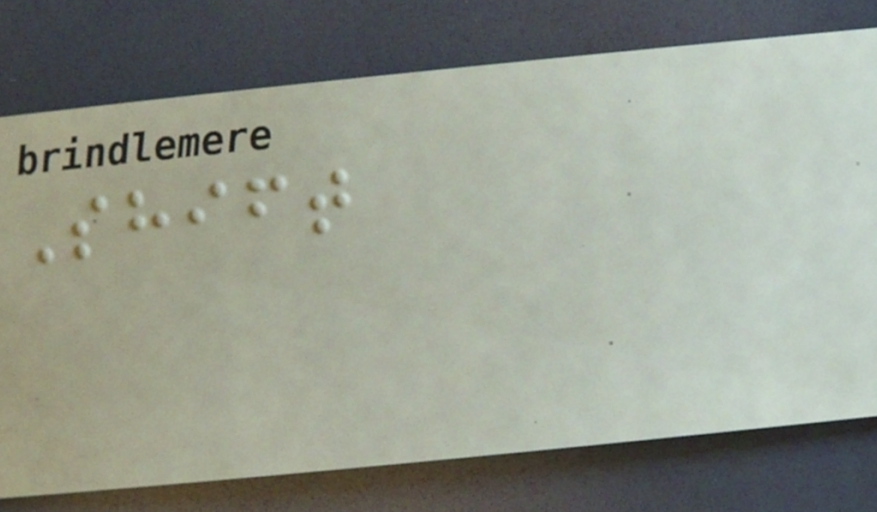Shift
